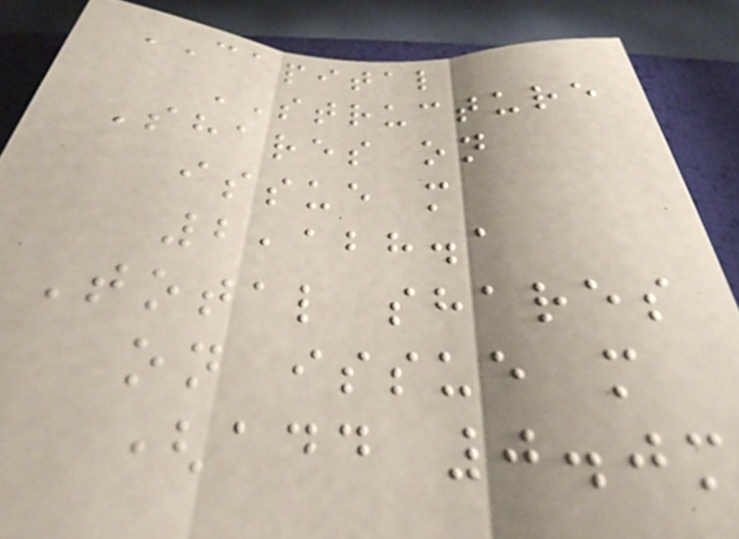CAPITAL
STRUCTURE
Shares on
issue m
2,128.1
Total shares
on issue m
(add 0.0m
